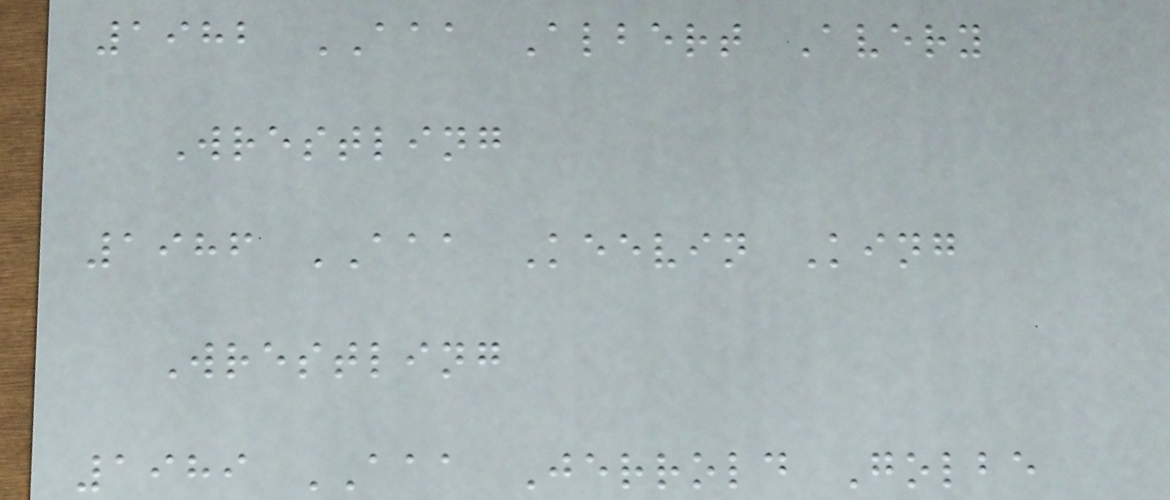1982 AAA Albert Avery
Wrestling
1986 AAA Keevin King
Wrestling
1989 AAA Jerrold Golbe
